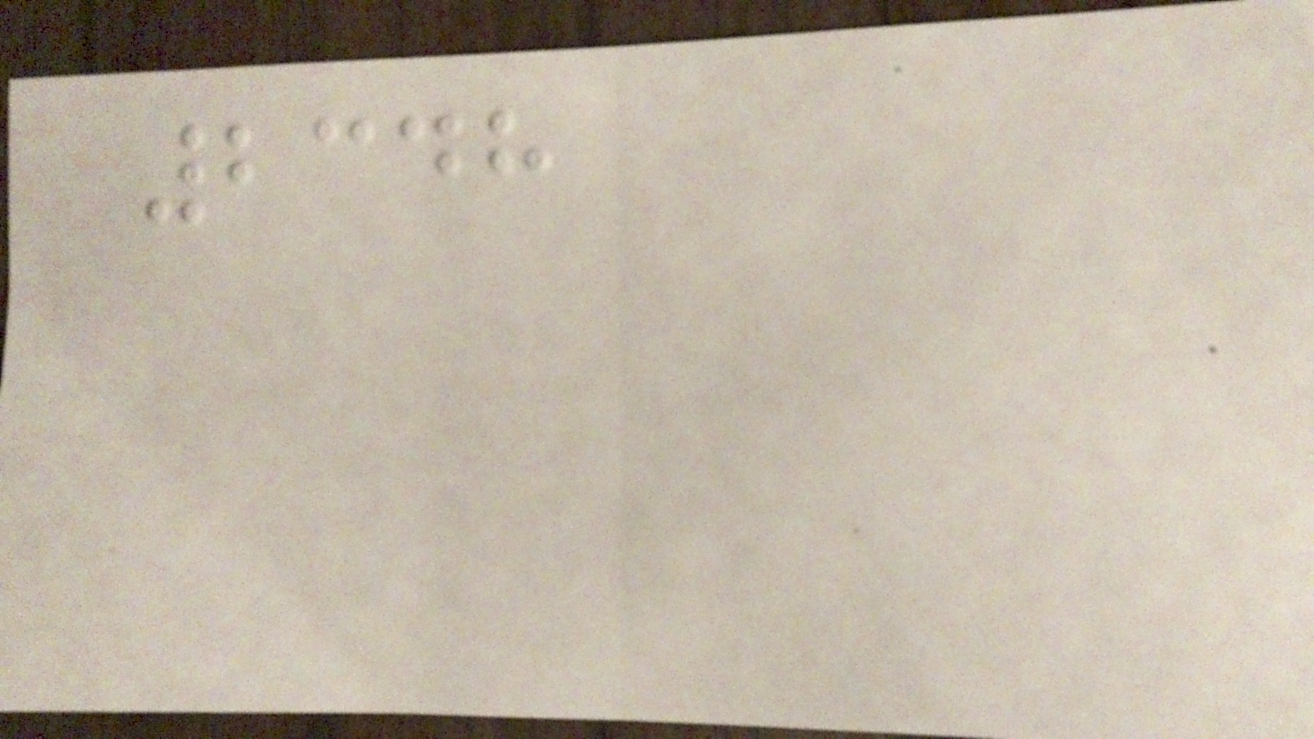2348
